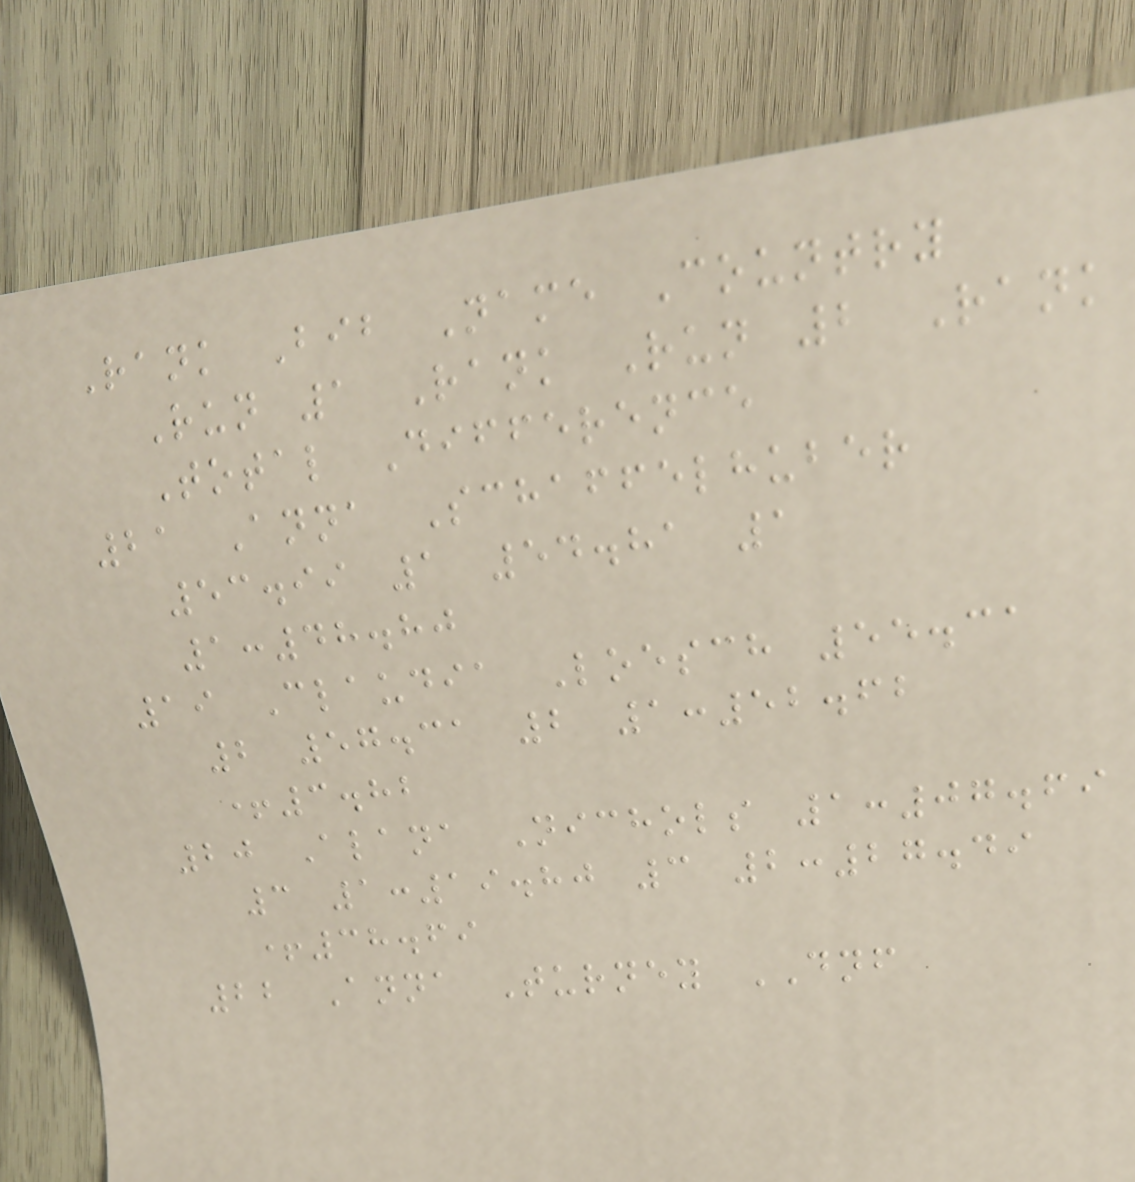Rank Bib Name Country
Run 1 Rank Run 2 Rank
Total Difference
21 Anna Schaffelhuber
53.99 1 54.81 1
1:48.80
19 Claudia Loesch 55.31
2 57.31 2 1:52.62
+3.82
20 Alana Nichols 1:07.69
3 1:19.80 3 2:27.49
+38.69
22 Anna Turney DNF
